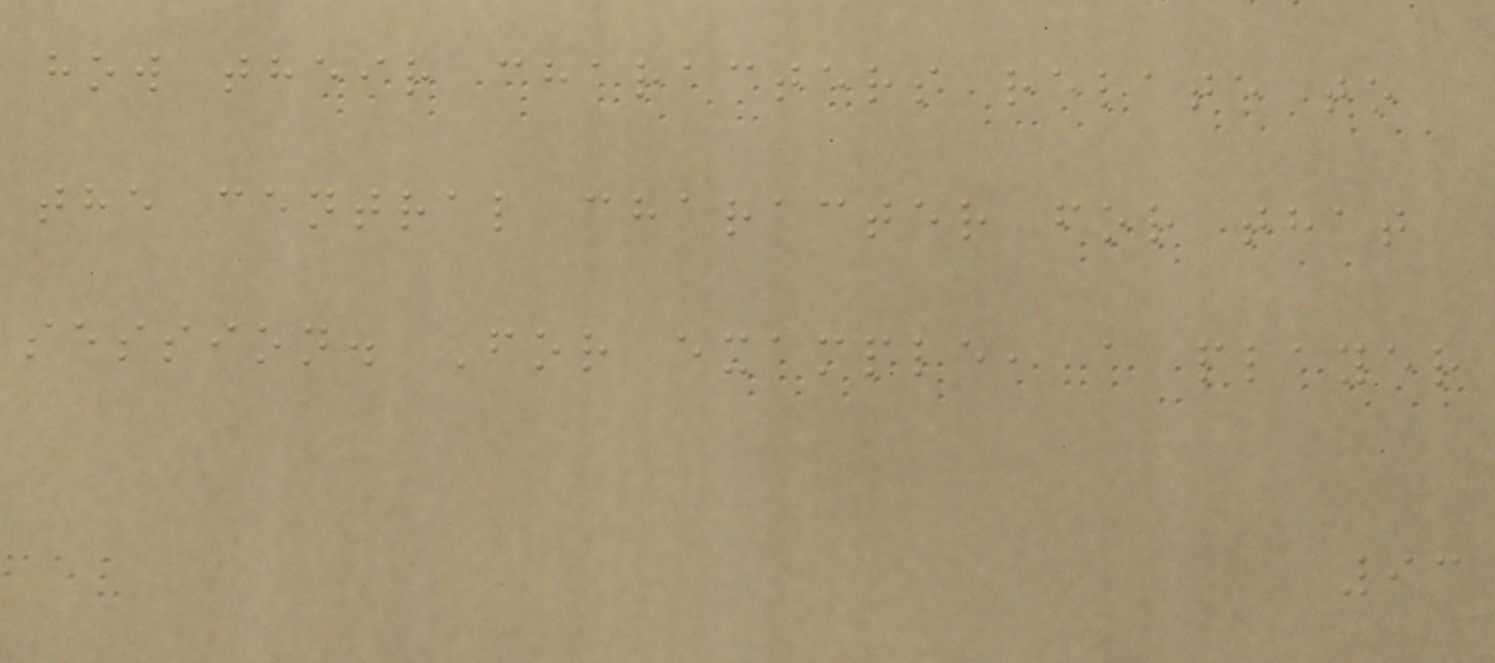how their characters relate to
the central character for that
session. For example, a player
93
